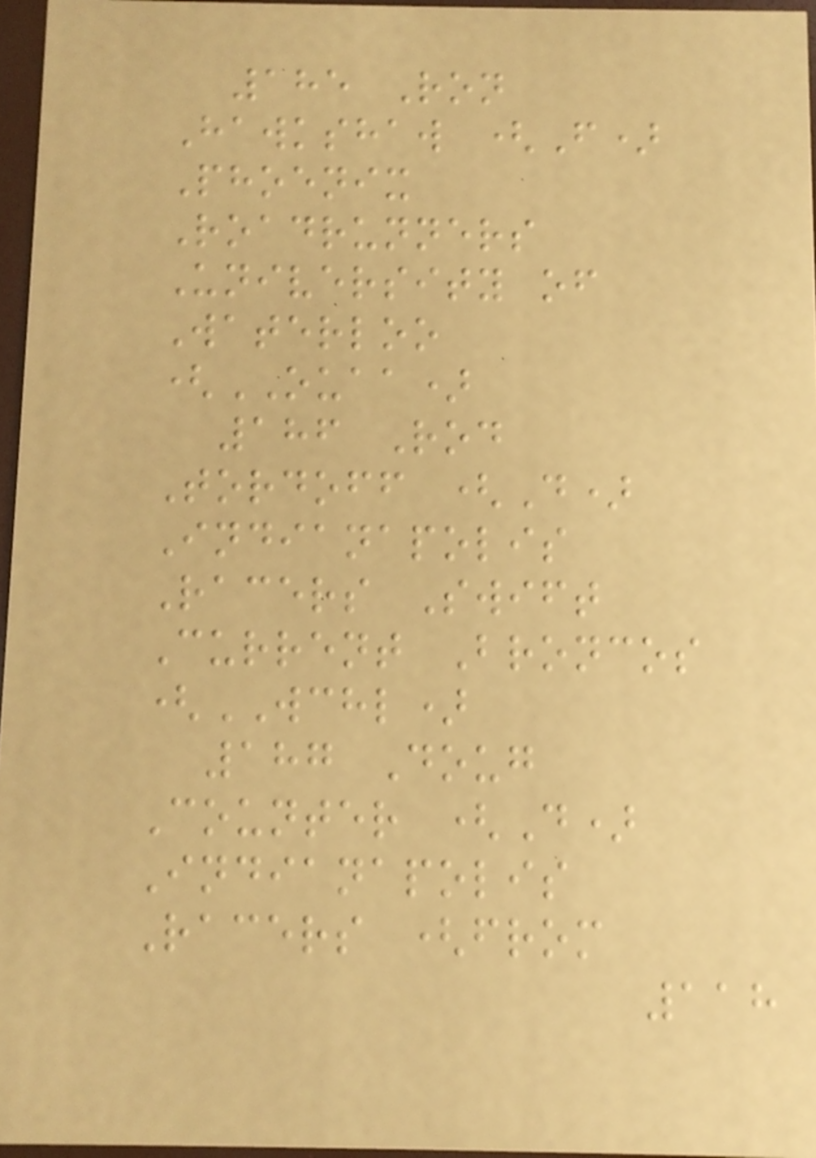185 Ron
Hawkshaw (F)
Phoenix
Roadrunners
University of
Waterloo
(OUAA)
186 Rod
Tordoff (D)
Indianapolis
Racers Swift
Current Broncos
(WCHL)
187 Doug
Counter (D)
Indianapolis
Racers (from
118
